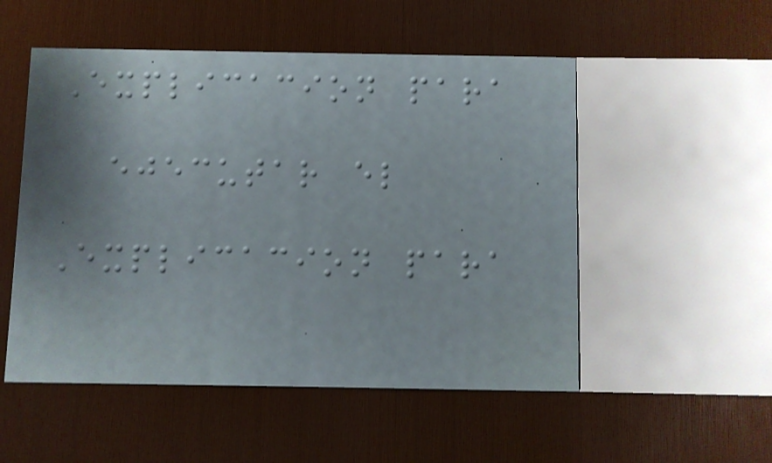Explicacion para
ejecutar el
Explicacion para
